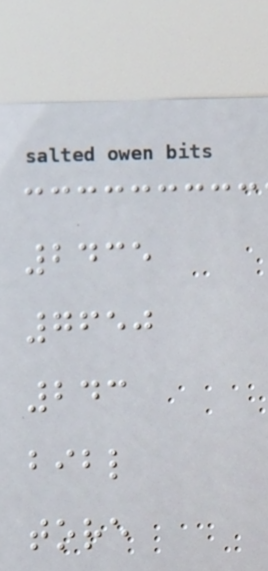2435
7650
243
bibl
tore
